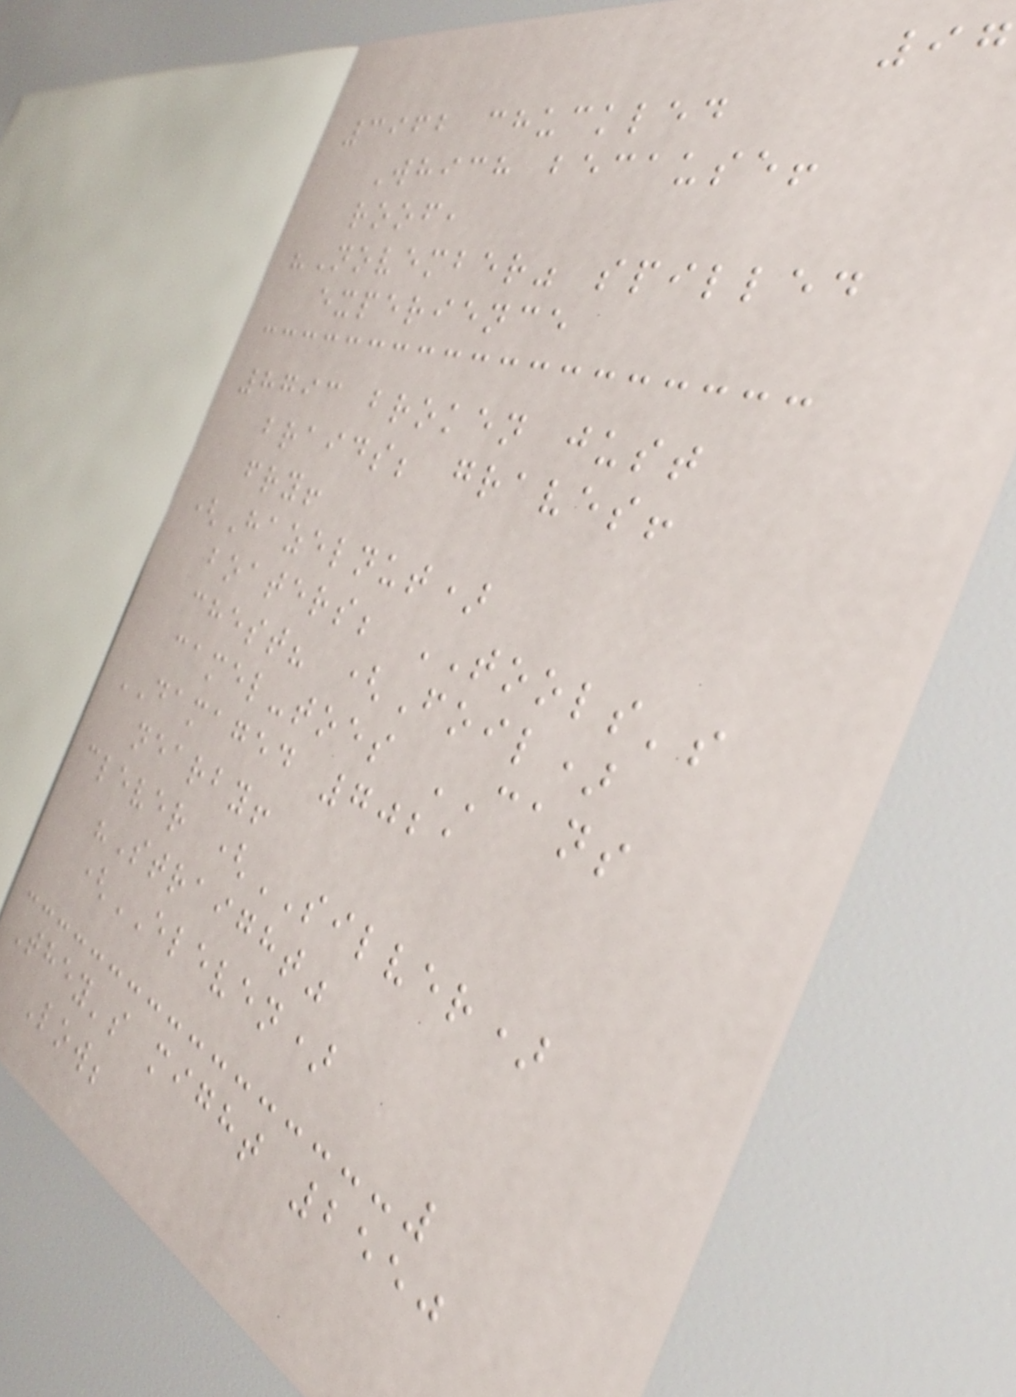97
3962 chuckled
Which because!
roof,
"November" spilled
experience
8793 broken just
braids; graves!
fry!
(Hazelnut)
boaters; TOOLS's
chest? (Foil)
camel-toes CANS
DAMAGED 7021
nearby!
clever (SILVER)
"Straight"
(ELEVEN)
They's might 2550
Low;
